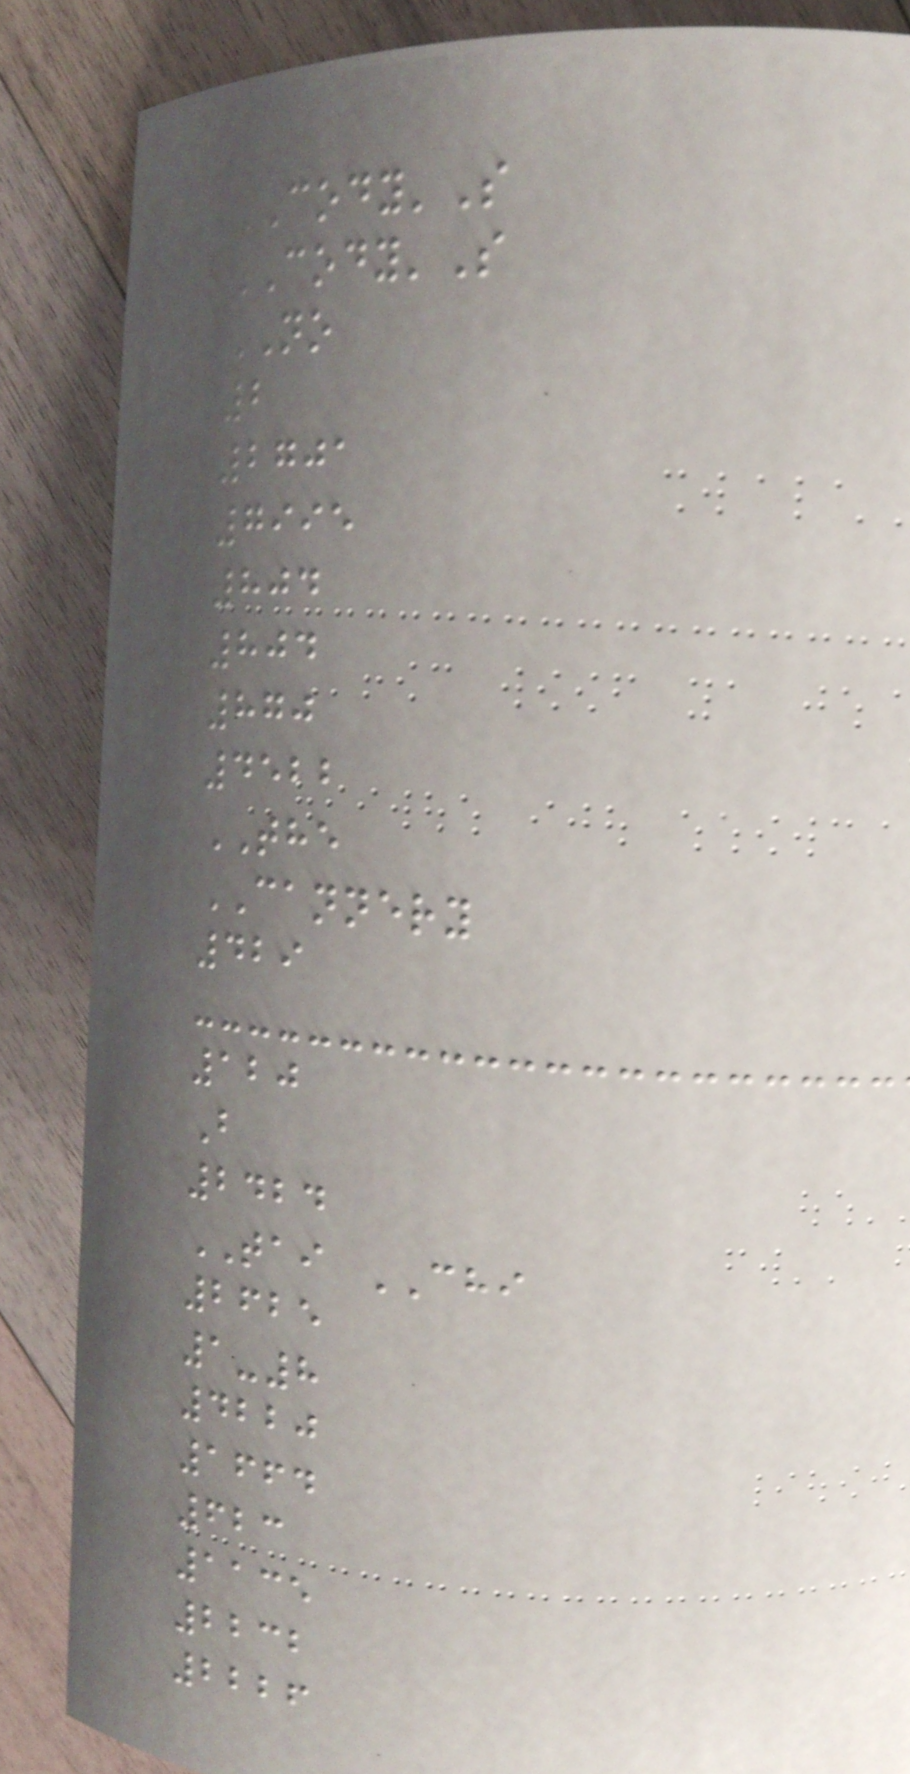CODY'S
CODY'S
NO
2
2701
7995
804
804
870
4522
THE
CANNERY
429
120
B
2424
TAI CHI
2625
1-8
4220
1664
623
1135
2232
2226
